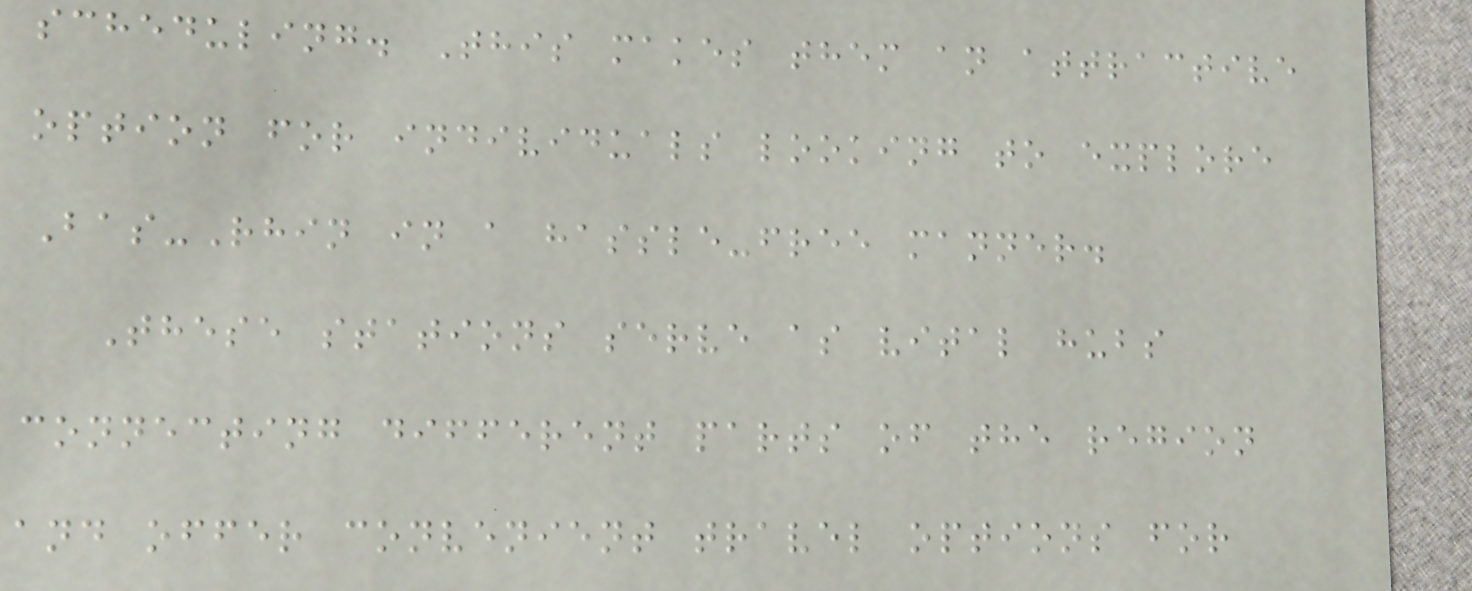scheduling. This makes them an attractive
option for individuals looking to explore
Bas-Rhin in a hassle-free manner.
These stations serve as vital hubs
connecting different parts of the region
and offer convenient travel options for
